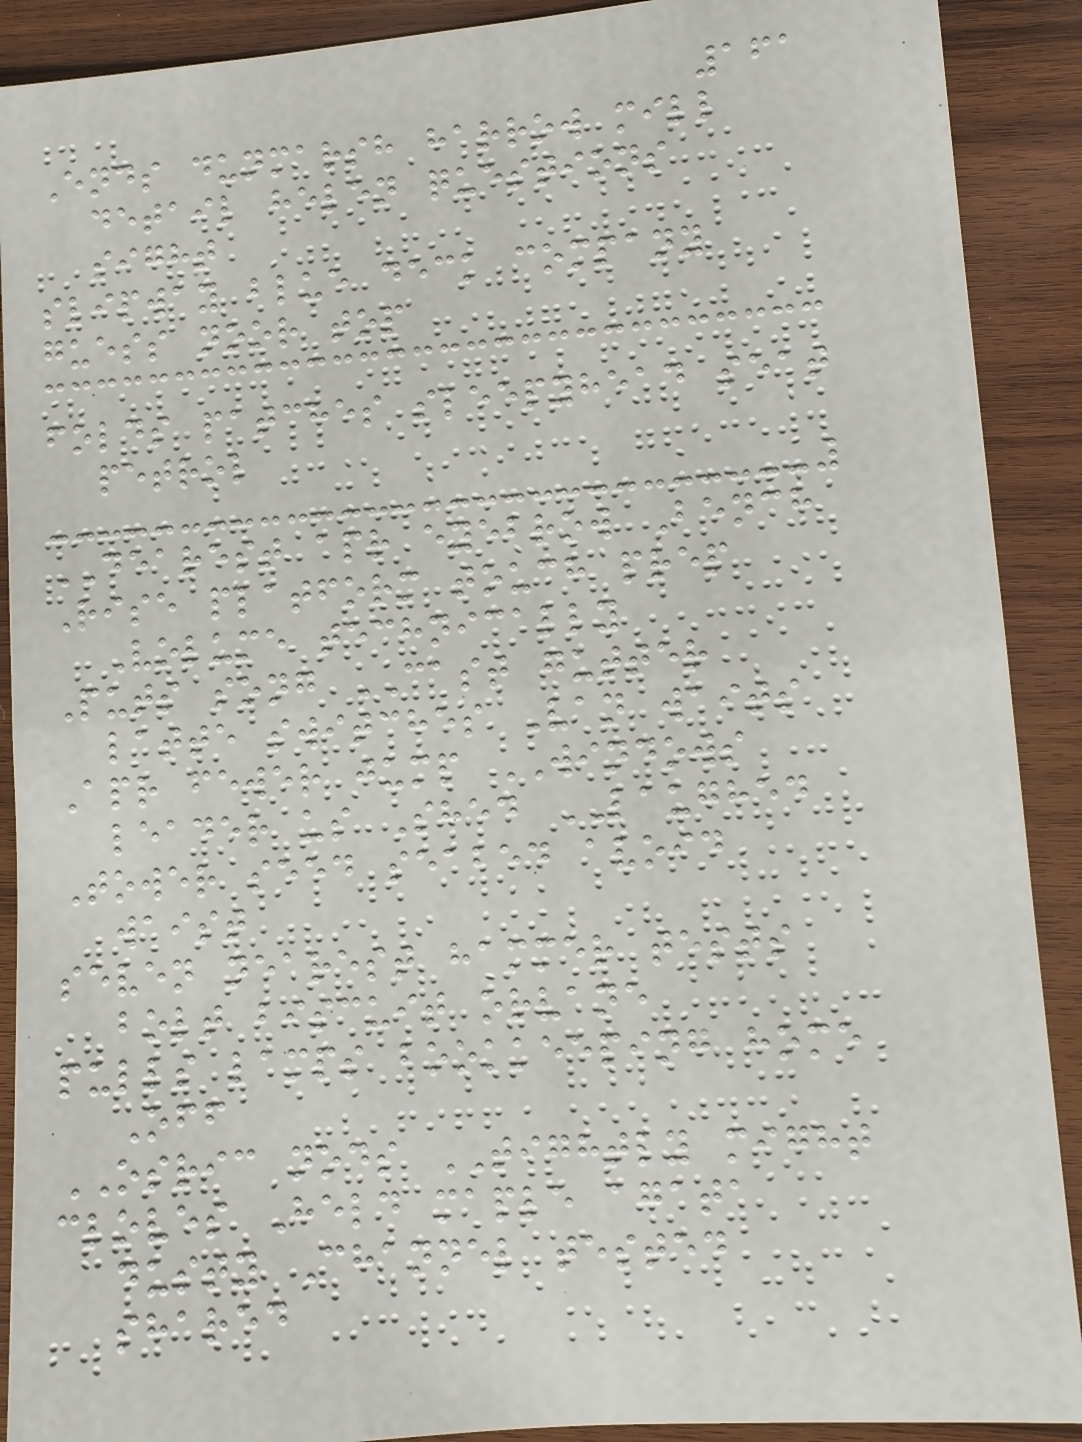161
Ends dunmarsh harrow mill
detail helen questions
sight
slipway blue deck company
guess noor top
folds patches sleepyhead seat
petrol
DEAREST apr eyebrow Bench
Rise platform touch prep
Volume technically
Puts song CAST gutter
latte switches Van waits
Apr fewer jump WINDOWS
leader us Shed LAUGHED
Tower seed seabed avoid
waist
seven nearest hammer tests
bolt biscuit orvane
pulls lamps bookkeeping home
Off
OSRIC nods TIGHTLY might
cloves Held maple agata
dusty Channel tested
shared
